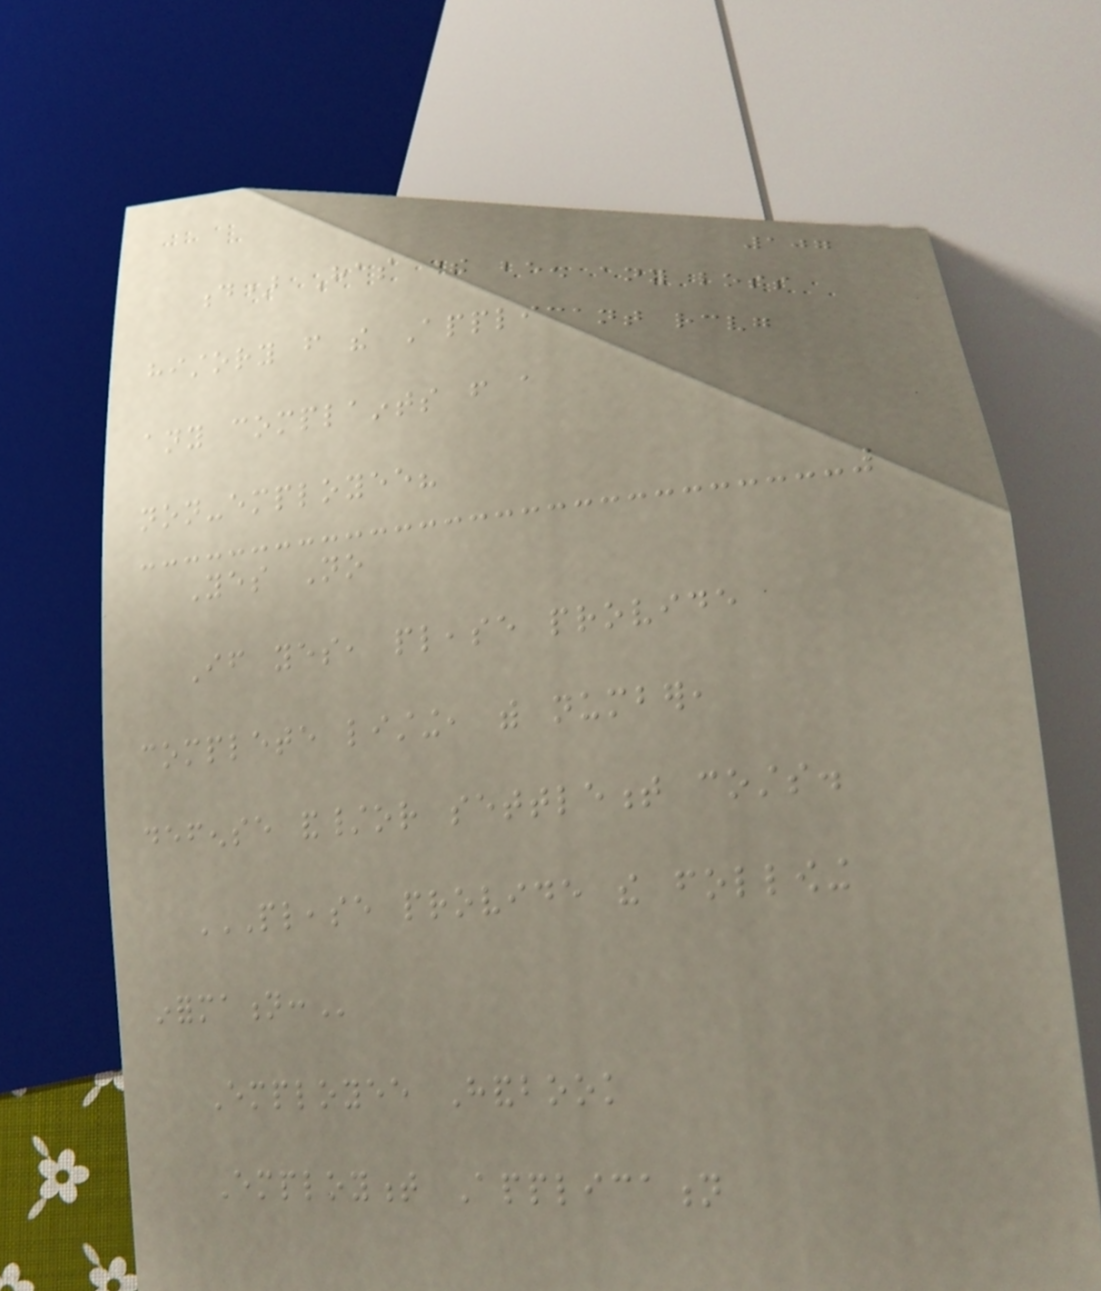107
d) Has there been any loss
history from the Applicant receiving
any complaints from a
non-employee?
Yes No
If yes, please provide
complete listing, with number,
defense and/or settlement costs.
PLEASE PROVIDE THE FOLLOWING
INFORMATION:
Employee Handbook
Employment Application
